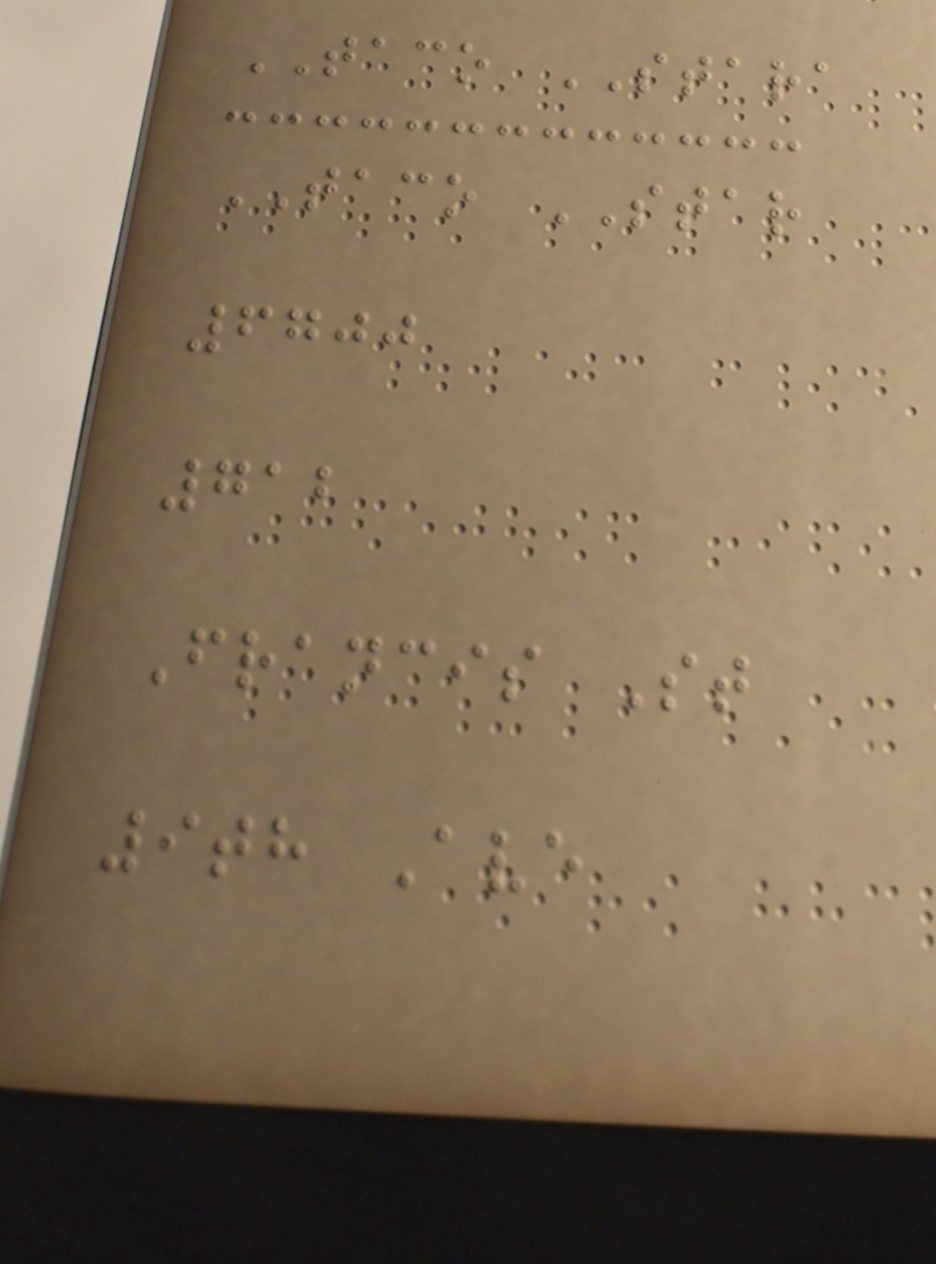TACO STARA
TACO STAR
6700
712
Francis St
9th Ave
